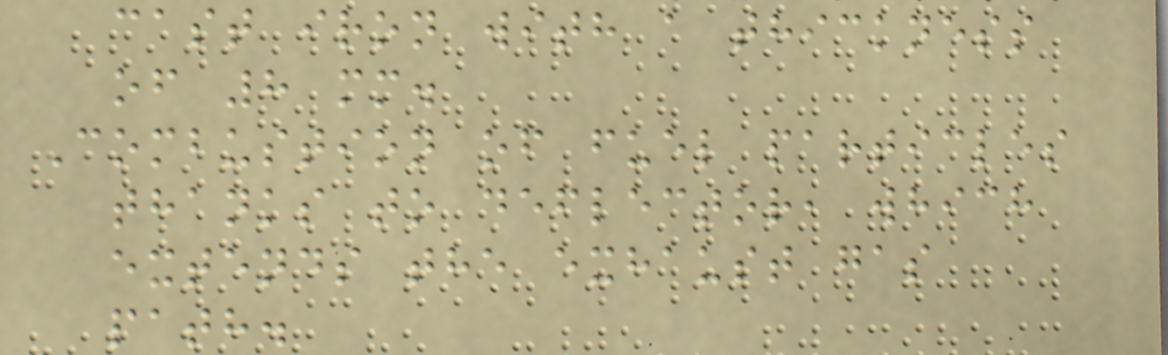cast iron with a thickness
of 8 mm.
Combustion of fuel particles
thanks to deflector, which
extends the exhaust gas
path.
